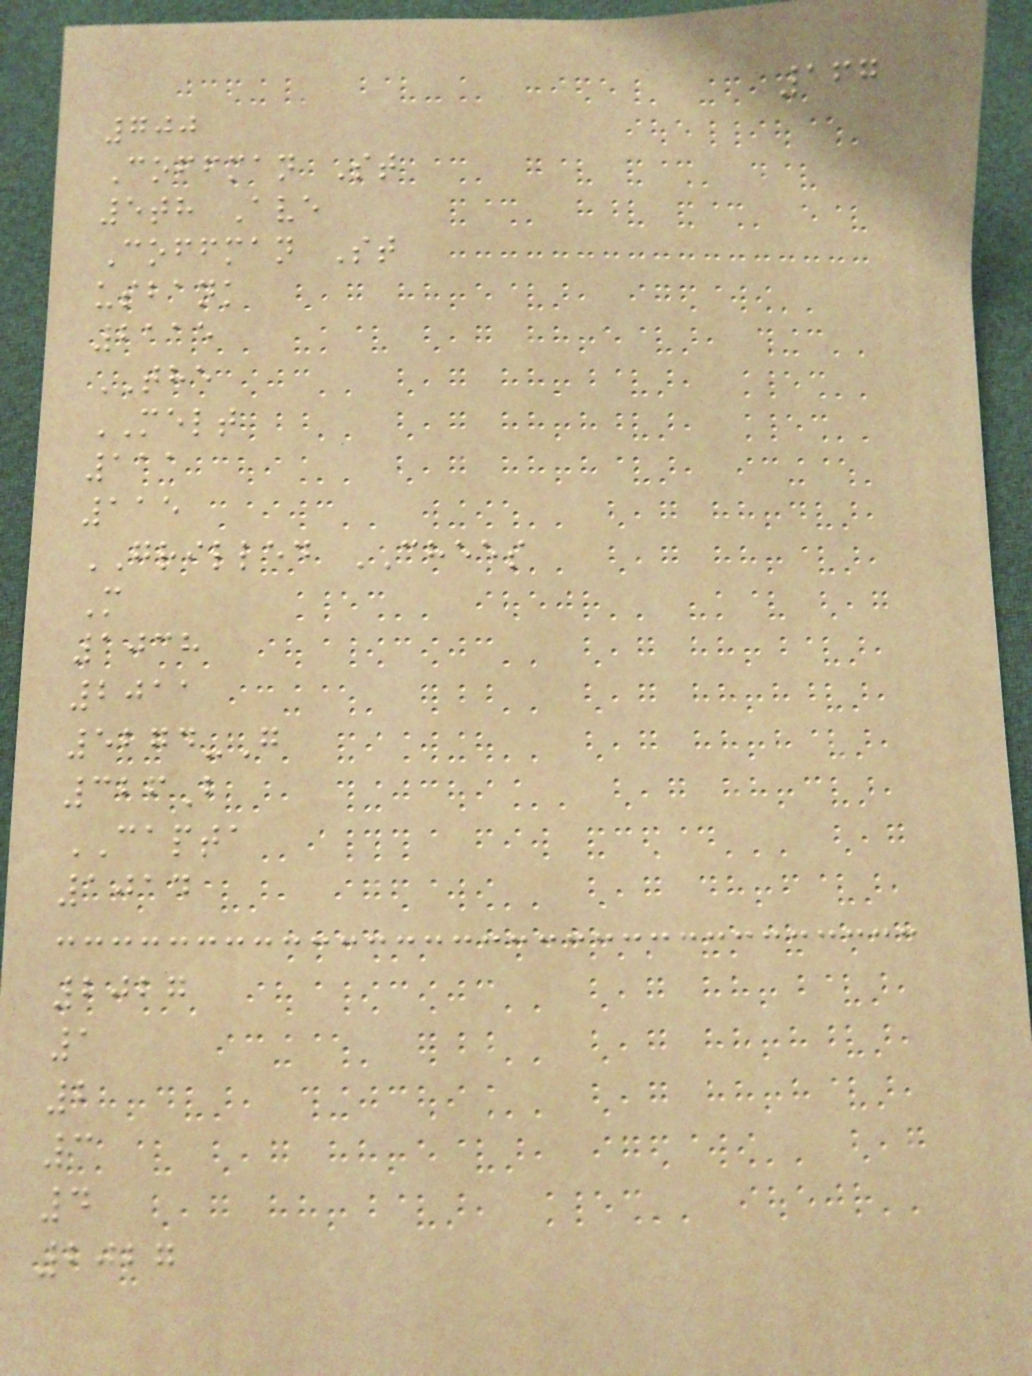167
700
Coffman St
5th Ave
Coffman St
usbank
2115
THE
MELT
111
115
GRILLED CHEES
M
1038
2011
5274-G
326B
CAPTA
1014
2027
1
2
3
4
2027
